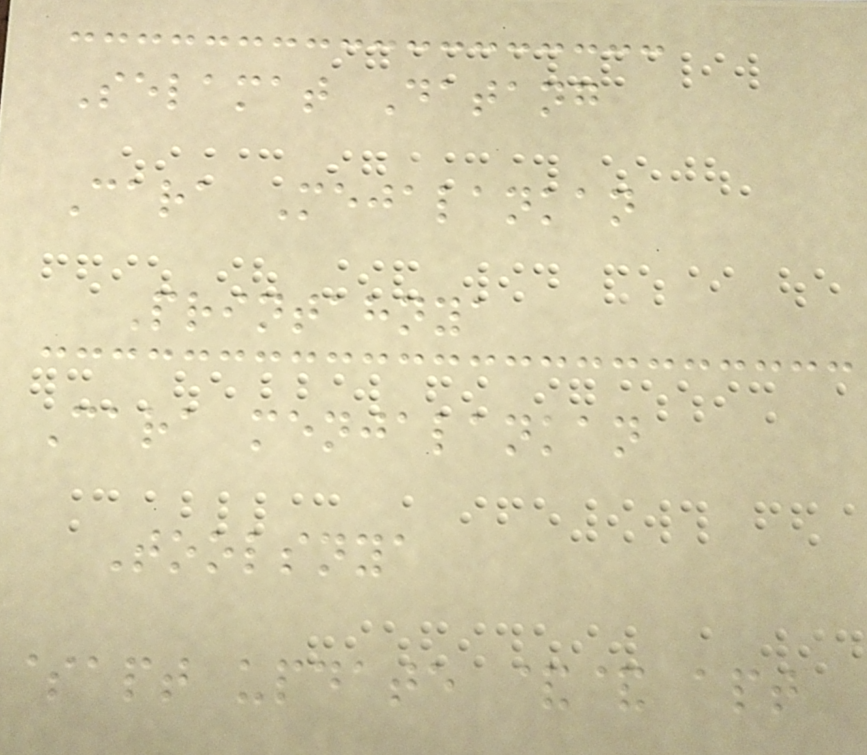Selamat Datang
Cara Mejalankan
Printahnya
Cara menjalankan
Toolsnya
$apt update && apt
